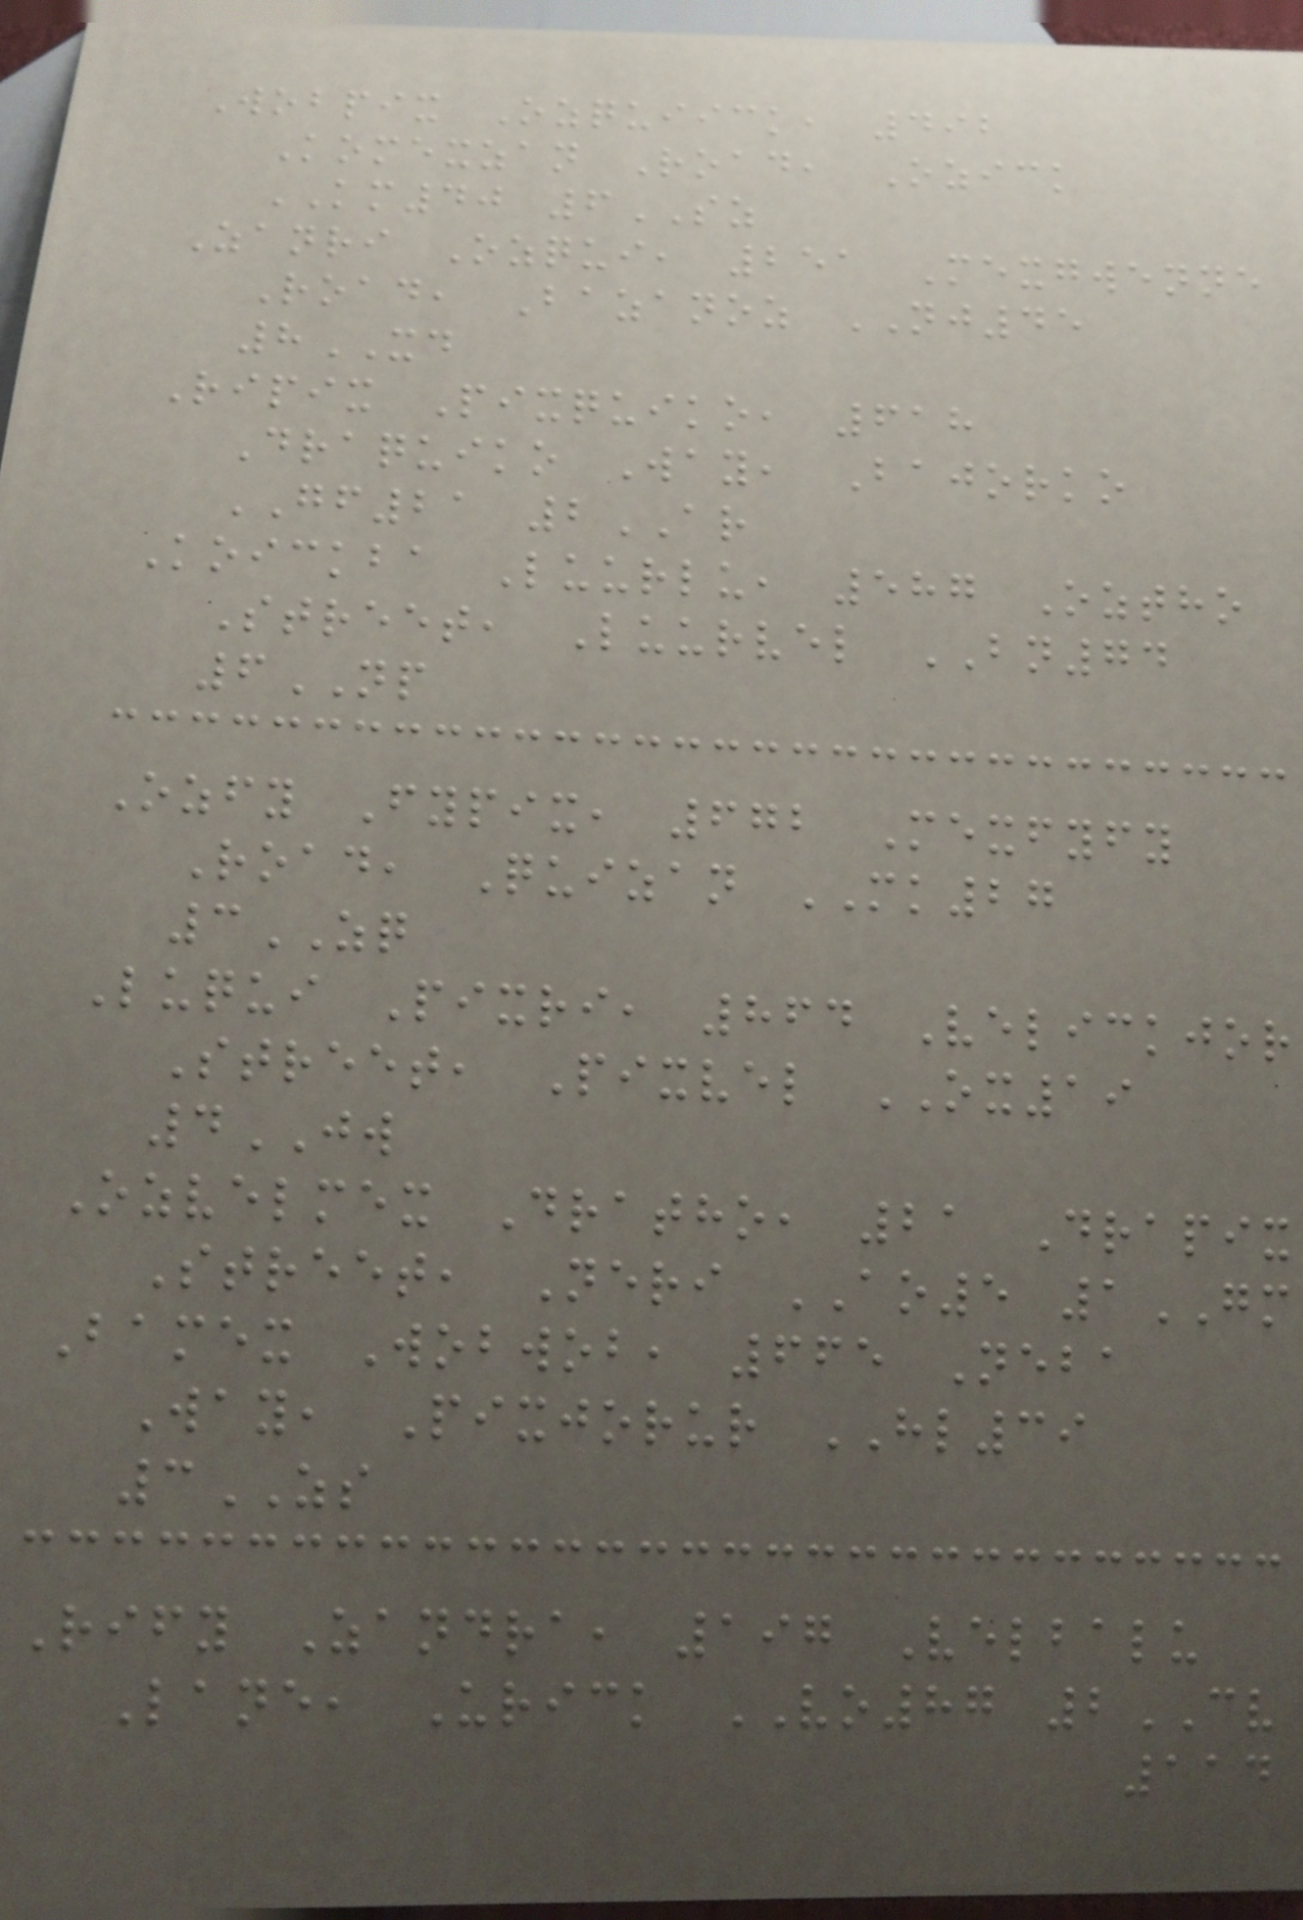Wobpix Ozquiick, 492
Komexzan Road, Ozick
KM40 6SZ
Zanri Ozqui, 251 Mexgwenne
Road, Bazanoz NJ45
8XD
Ripix Pixquiko, 618
Draquiko Way, Bajorko
GF21 2AR
Koickba Luurlu, 587 Oztho
Street, Luurvel BN74
6NP
Ozfy Fypix, 672 Mexfyfy
Road, Quizan MK27
3ZQ
Luqui Pixri, 864 Velickjor
Street, Pixvel OX19
4JW
Ozvelmex Dratho, 21 Drapix
Street, Neri AO5 1GM
Bamex Wobwob, 665 Neba
Way, Pixjorur HL39
3ZS
Rify Zandra, 197 Velbalu
Lane, Urick VO87 2CV
114
